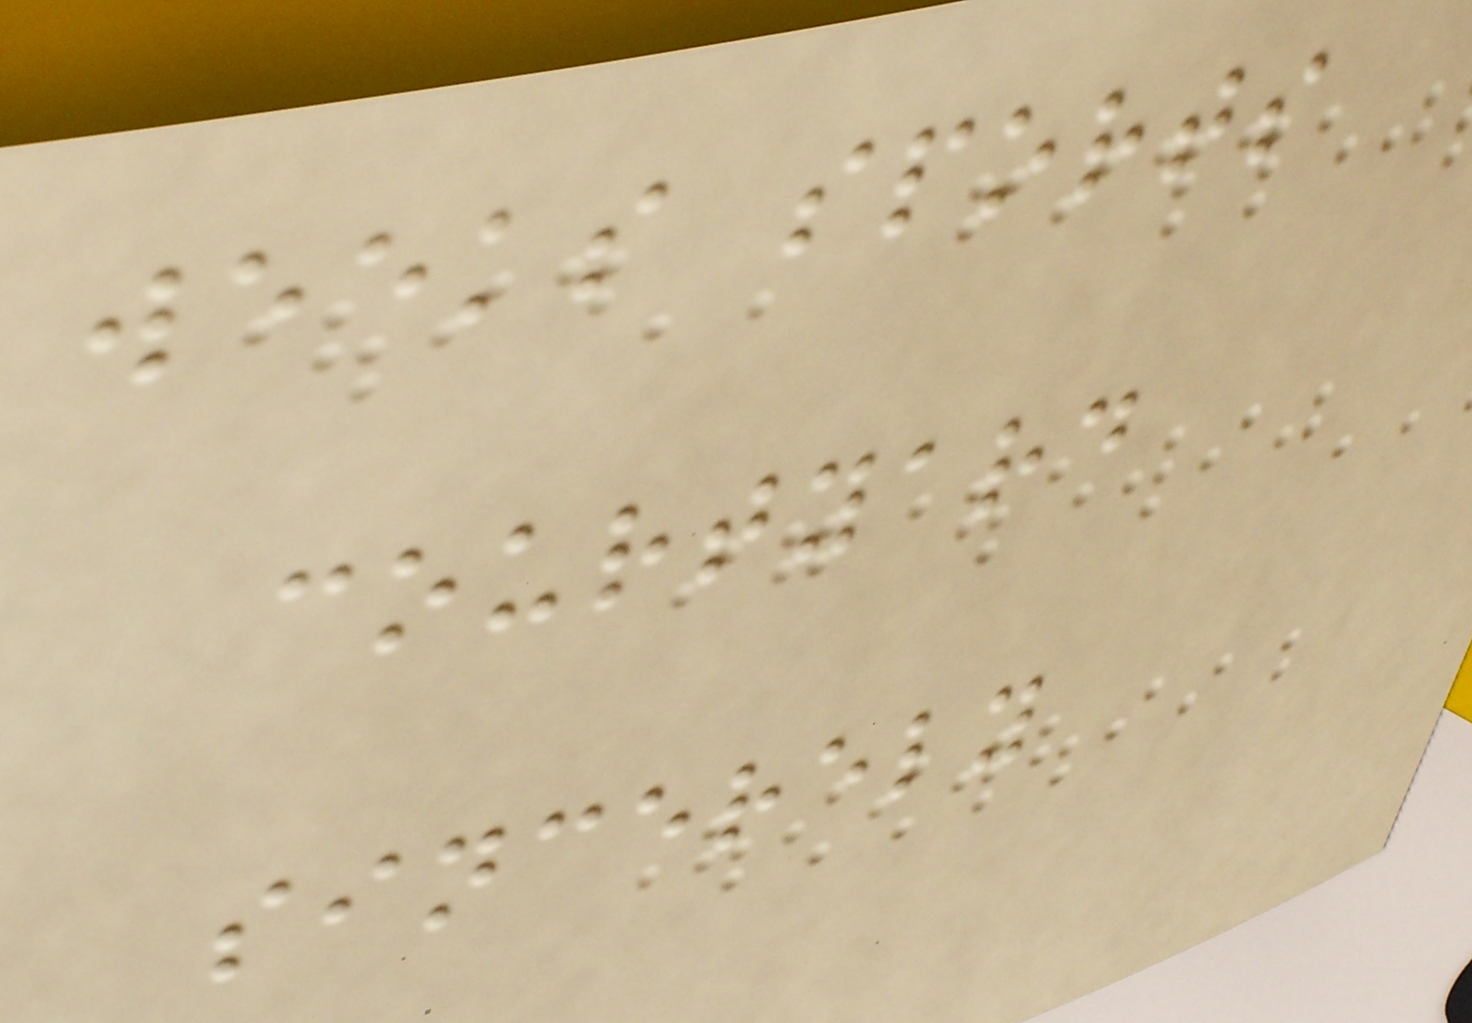weeks sports
courtyard
sincerely
